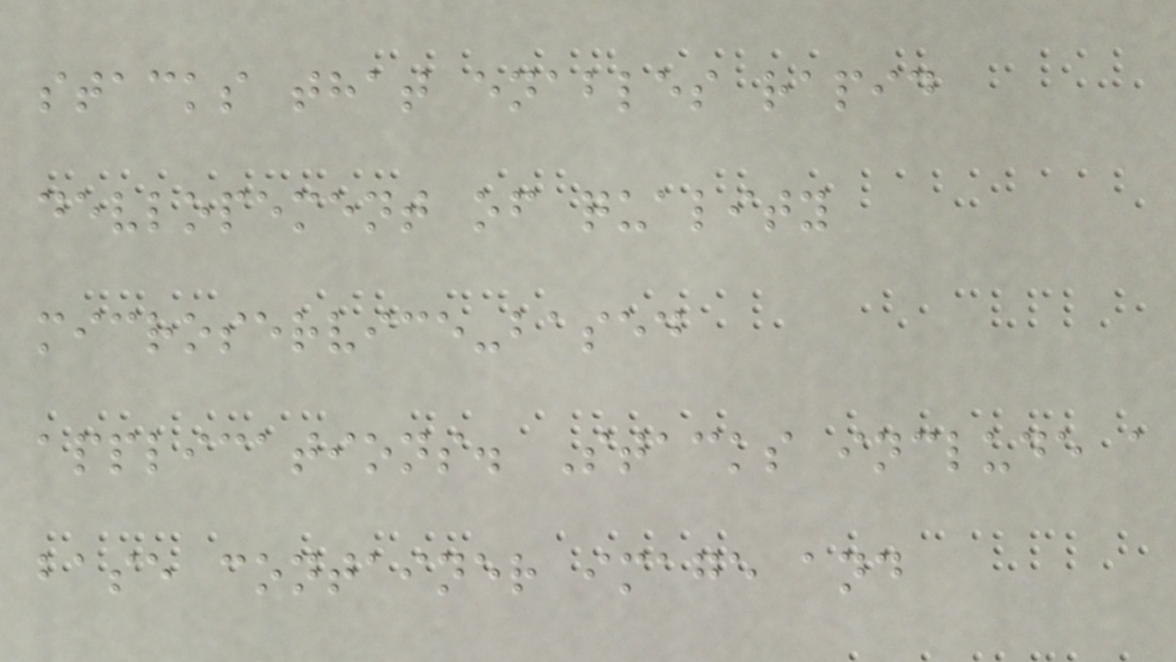stacks that enables rapid
devlopement of quality
microservice-based
applications. Stacks include a
base container image and
